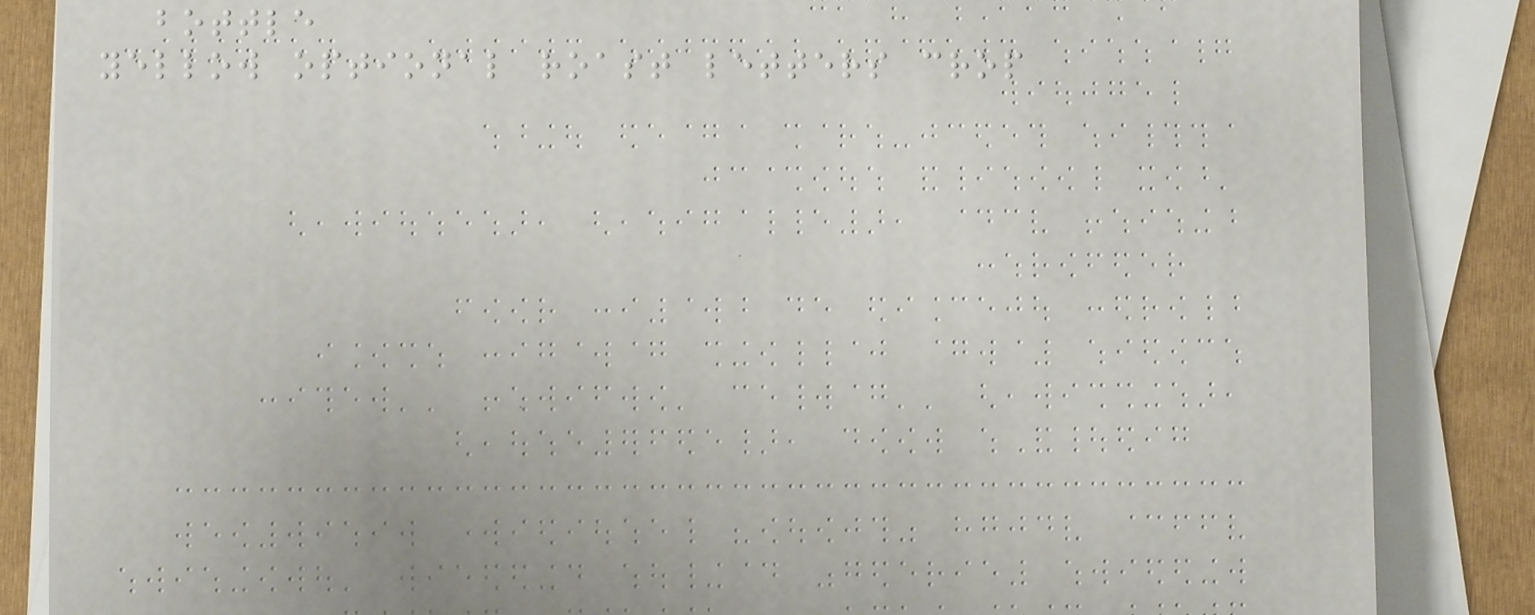bottle
yellow optional roast letters crop
